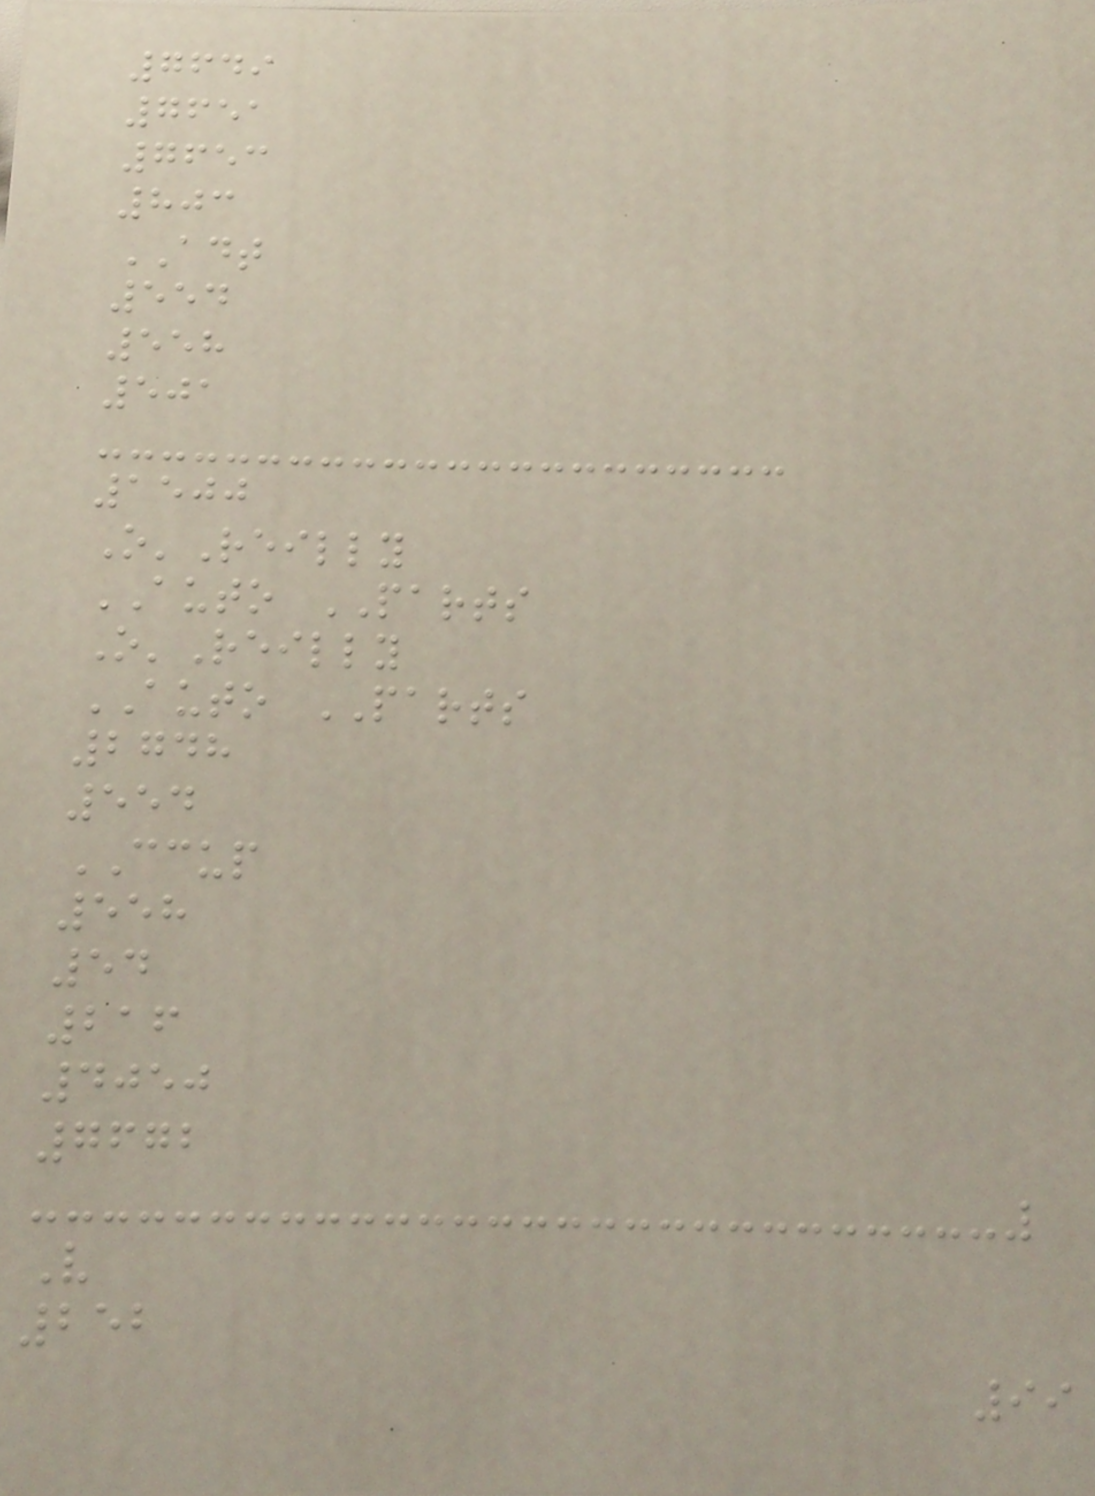7649
7651
7653
803
ADT
554
558
501
1500
O'Reilly
AUTO PARTS
O'Reilly
AUTO PARTS
2748
554
CCUP
558
54
216
4050
7672
V
252
99
